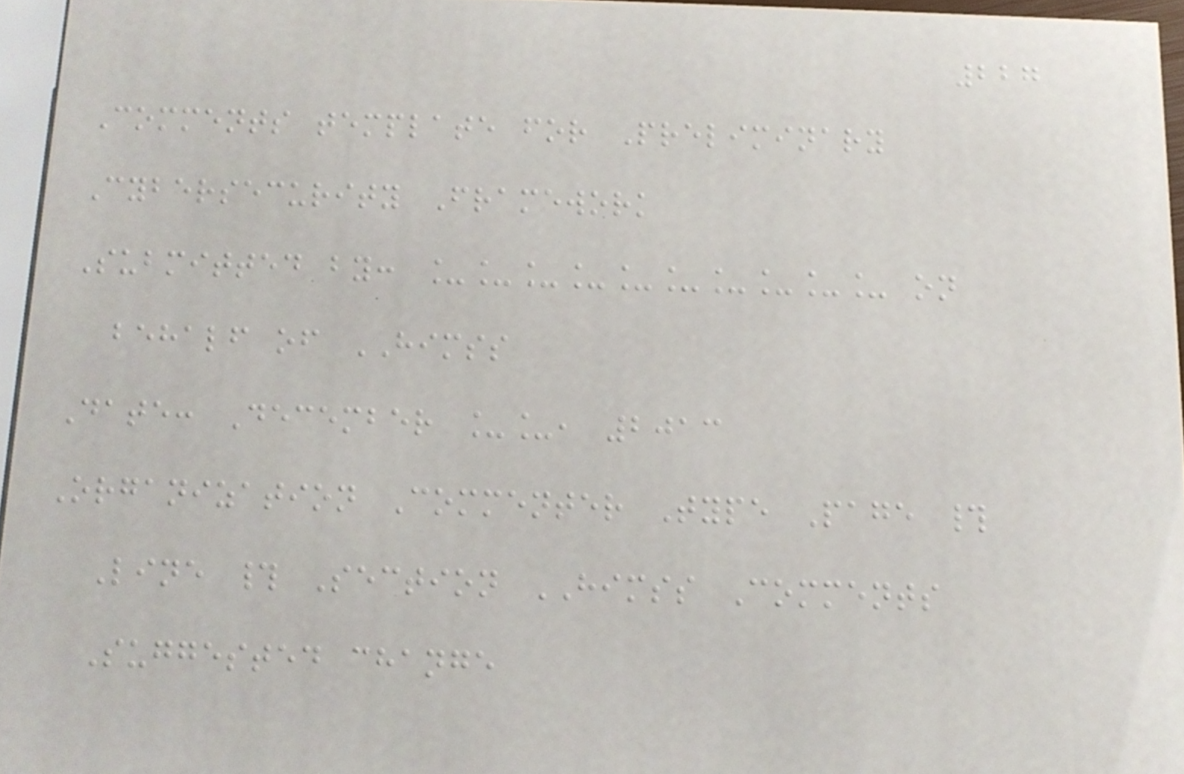227
Comments template for Preliminary
Cybersecurity Framework
Submitted by: __________ on
behalf of HIMSS
Date: December __, 2013
Organization Commenter Type Page #
Line # Section HIMSS Comments
Suggested change
